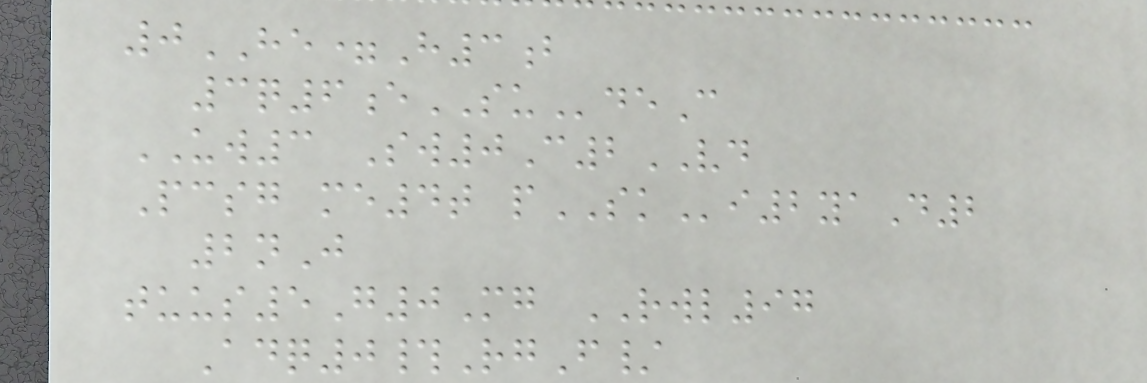0HE=H3b
3q6eSUdeC
UW3 Sw0C2VD
Pcsg me4t pSKi2yaD2
2nJ
tuus5G0Mg RWL97
Adq0#RgF/
